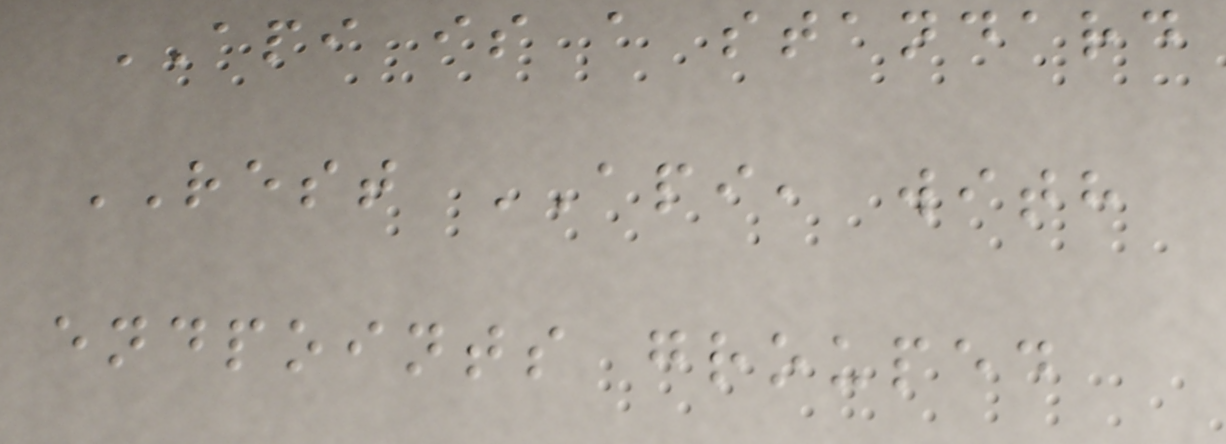API is a standard
REST API, with
endpoints grouped
